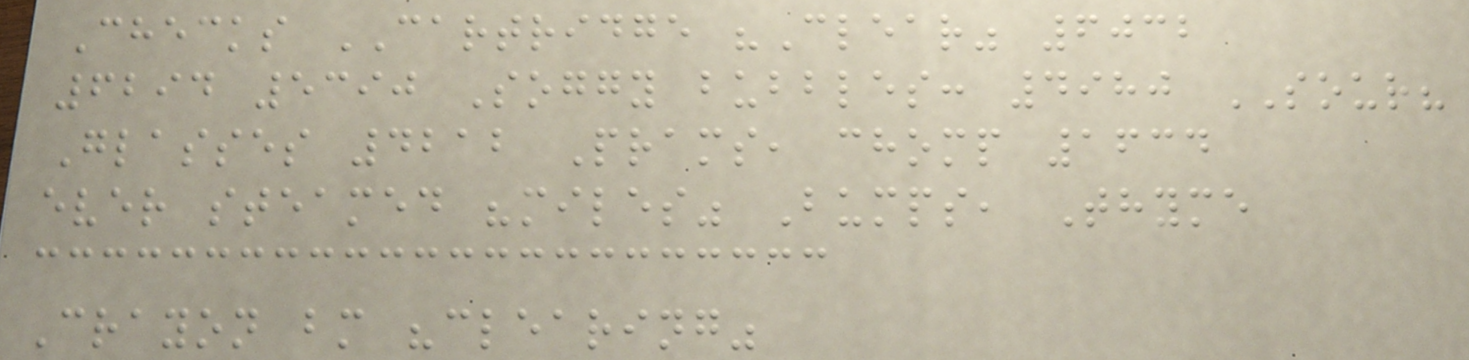Checks CARTRIDGE "Clear" 6032
6294 5390 Soggy bubbles: 4980 SOUR?
Glasses 4212 Prams, chomp 1634
ever steamed "miles" Bumps, Thyme
Crayon bm "clearing"
